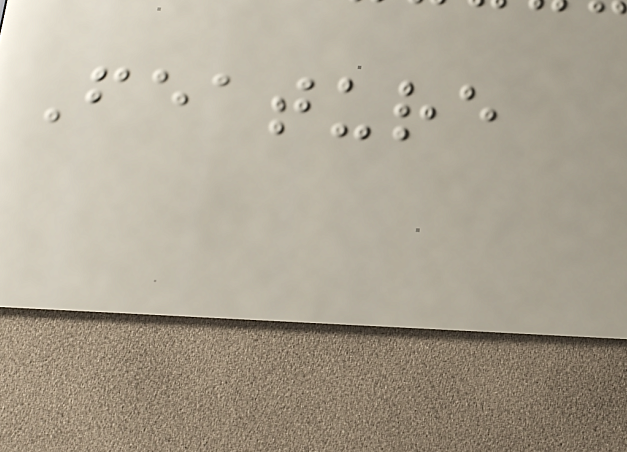Feature
